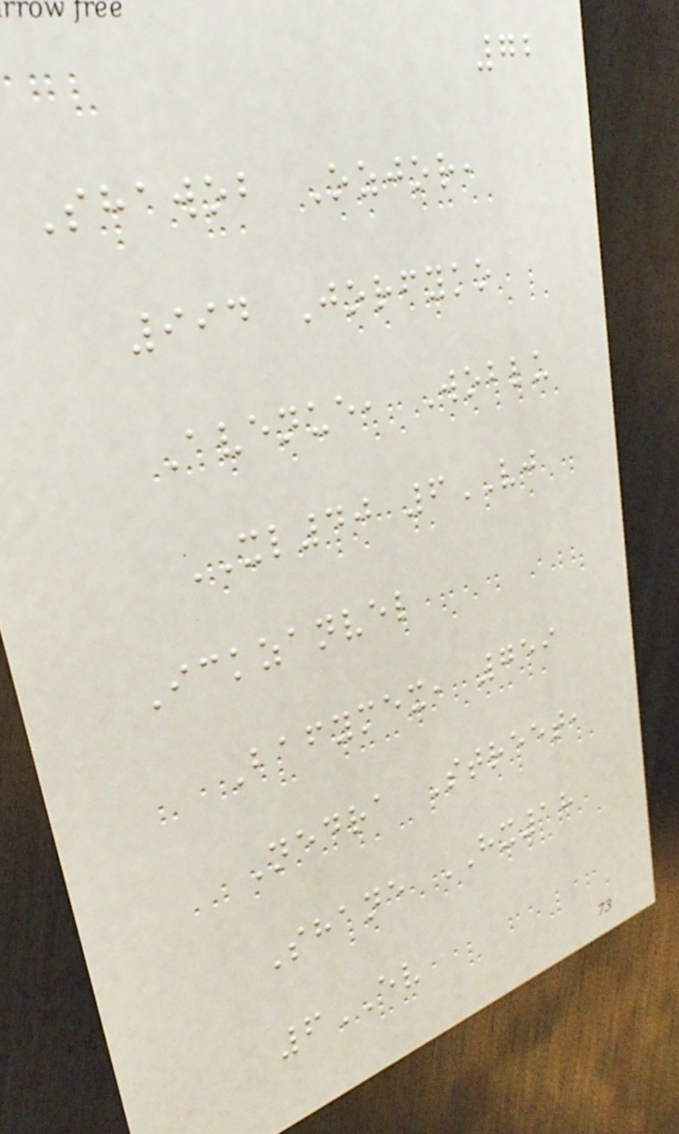72
Shawob Ozjor,
994 Jorfyko
Avenue, Woblu
XL40 6VJ
Ickzanvel
Bafymex, 759
Nedra Street,
Shane HX18
6EV
